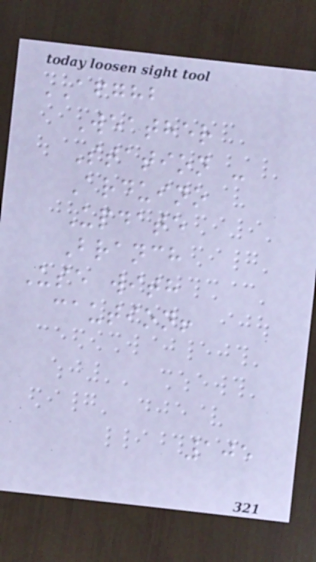AFGHB
Weather
Station -
Arduino
Update
Branch
Use with
caution!
105
